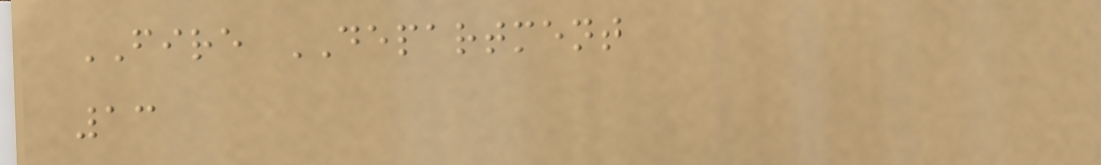FIRE DEPARTMENT
13
